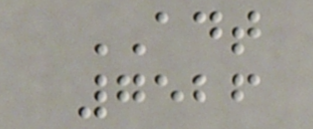ADT
7526
